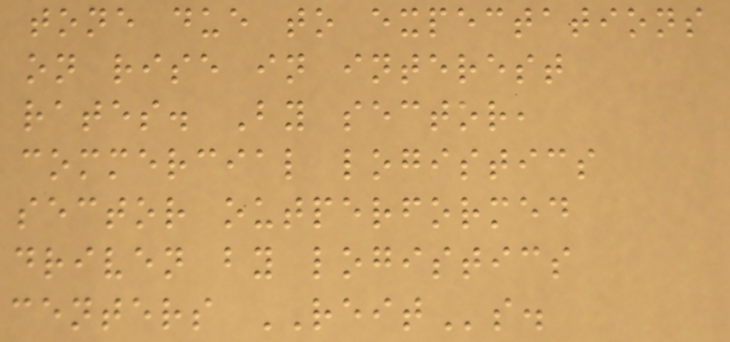tone due to expectations
on rise in interest
rates. By sector,
commercial logistics
sector outperformed
driven by logistics
centers REITs.
